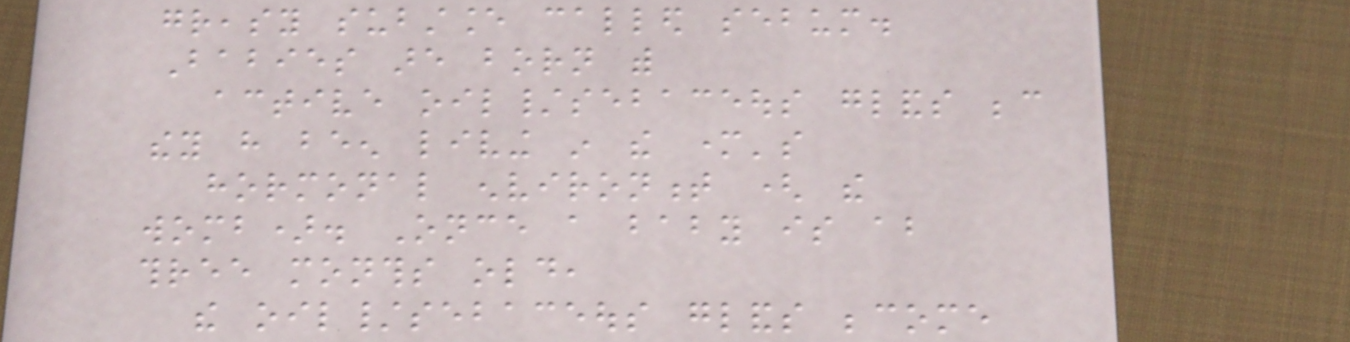greasy substance called sebum.
Babies are born with
active oil/sebaceous glands because
they have been living in the mother's
hormonal environment ( the
womb). Once a baby is about
three months old,
the oil/sebaceous glands become
